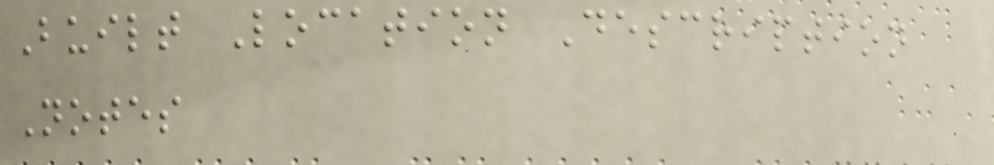Built Location Description
Notes
